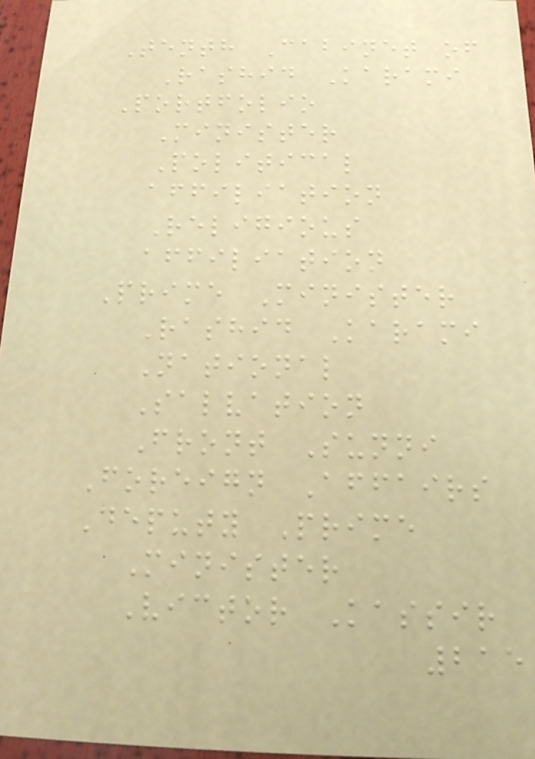Tenth Cabinet of
Rashid Karami
Portfolio
Minister
Political
affiliation
Religious
affiliation
Prime Minister
Rashid Karami
National
Salvation
Front Sunni
Foreign Affairs
Deputy Prime
Minister
Victor Kassir
215
